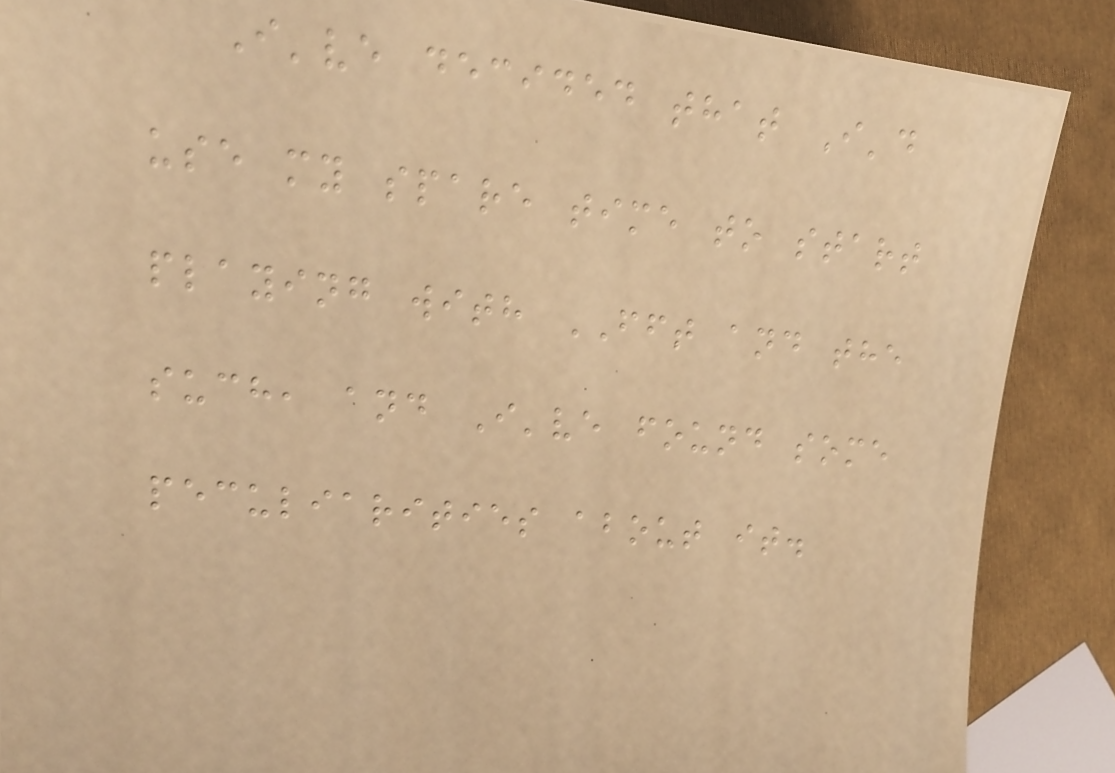I've decided that I'd
use my spare time to start
playing with FFT and the
such, and I've found some
peculiarities about it.
